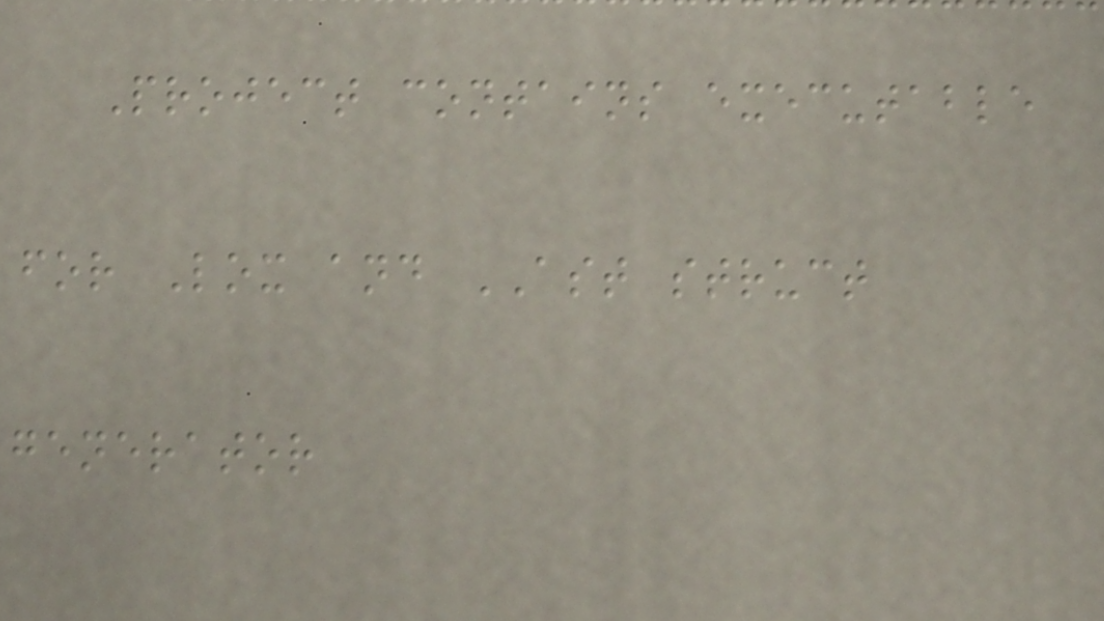Project contains executable
for Lox and AST struct
generator
